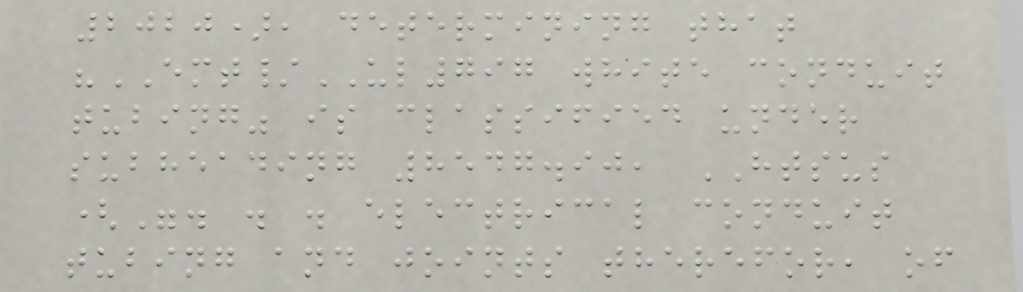2020), determining that
"EMT/UL797 white conduit
tubing" is classified under
subheading 8547.90, HTSUS
(". . . electrical conduit
tubing and joints therefor, of
